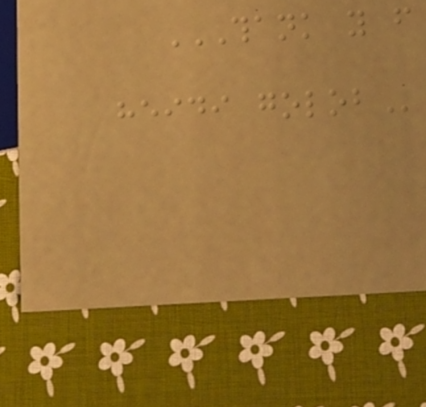THANK YOU FROM
HEIDI GOLOB
